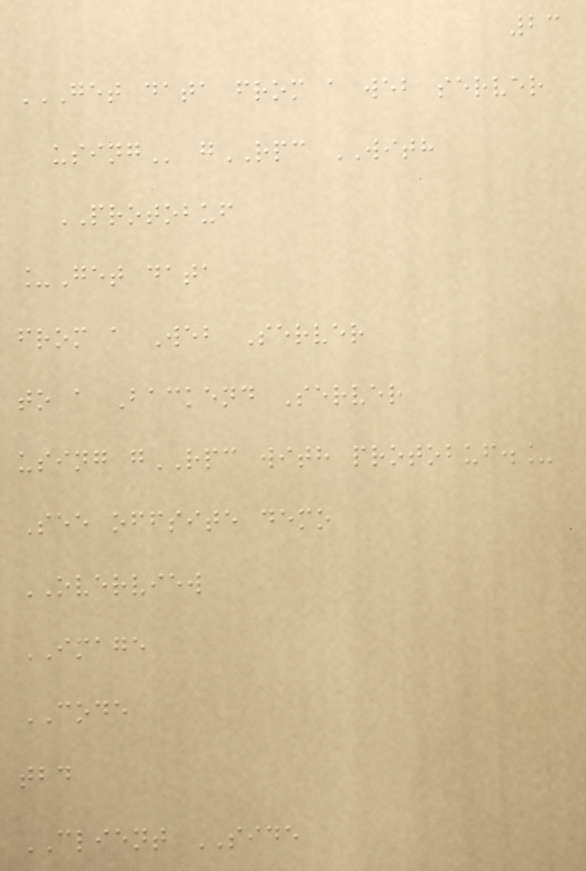23
GET DATA FROM A WEB SERVER
USING gRPC WITH
PROTOBUF
_Get data
from a Web Server
to a Backend Server
using gRPC with protobuf._
See offsite demo
OVERVIEW
IMAGE
CODE
tbd
CLIENT SIDE
